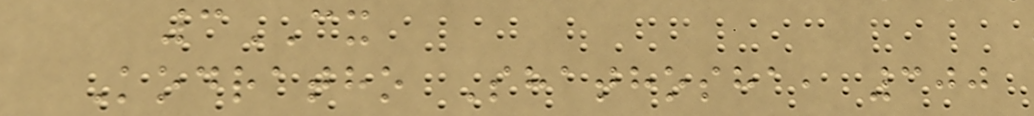3CX
Kodratho Shathosha, 300
